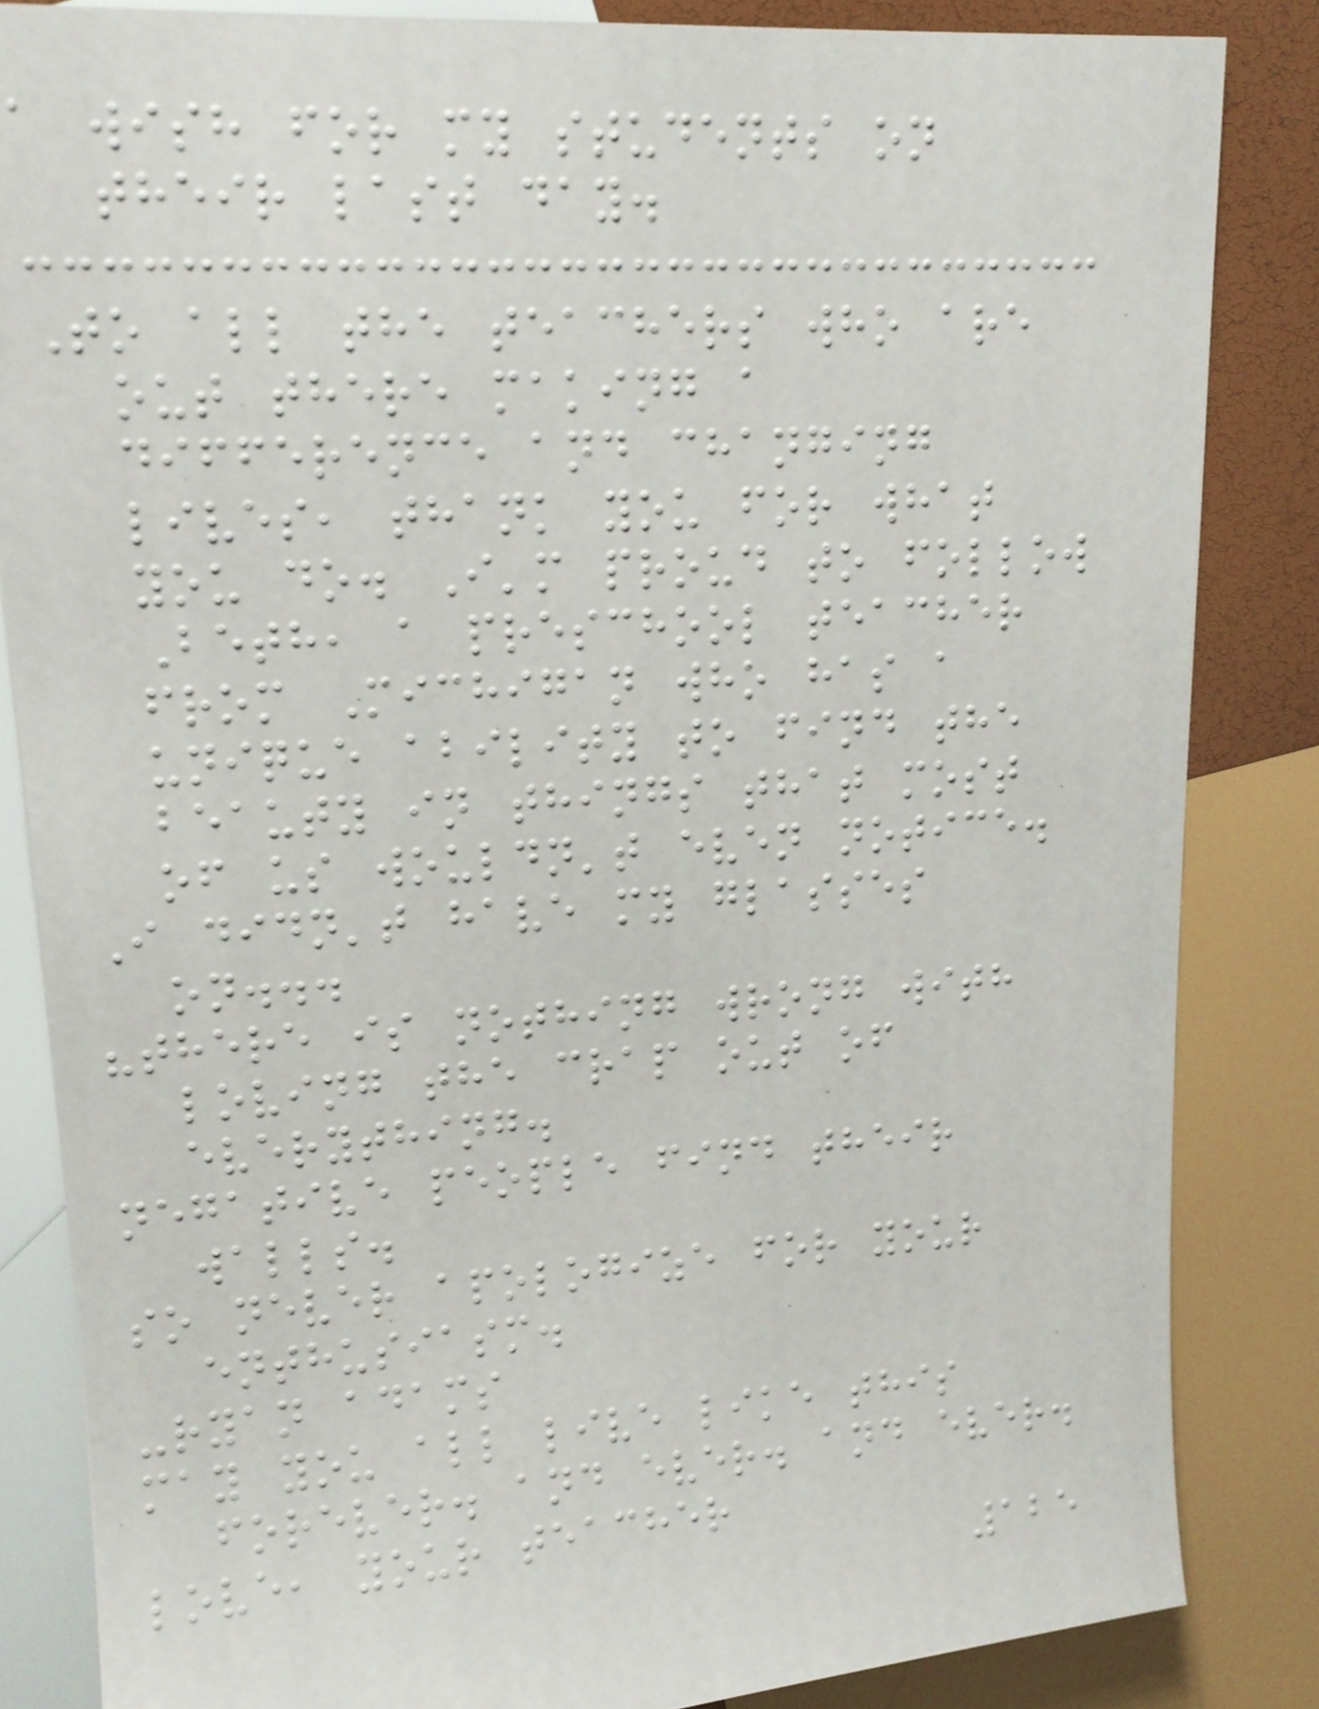a wish for my students on
their last day.
To all the teachers who are
out there making a
difference and changing
lives, thank you for what
you do. I'm proud to follow
Beth, a preschool teacher
from Michigan who has a
unique ability to find the
beauty in things that most
of us wouldn't even notice.
I didn't have my glasses
on...
"there is nothing wrong with
loving the crap out of
everything.
negative people find their
walls.
so never apologize for your
enthusiasm.
-ryan adams
may you all live like this
forever. and ever. and ever.
love, your teacher
125
